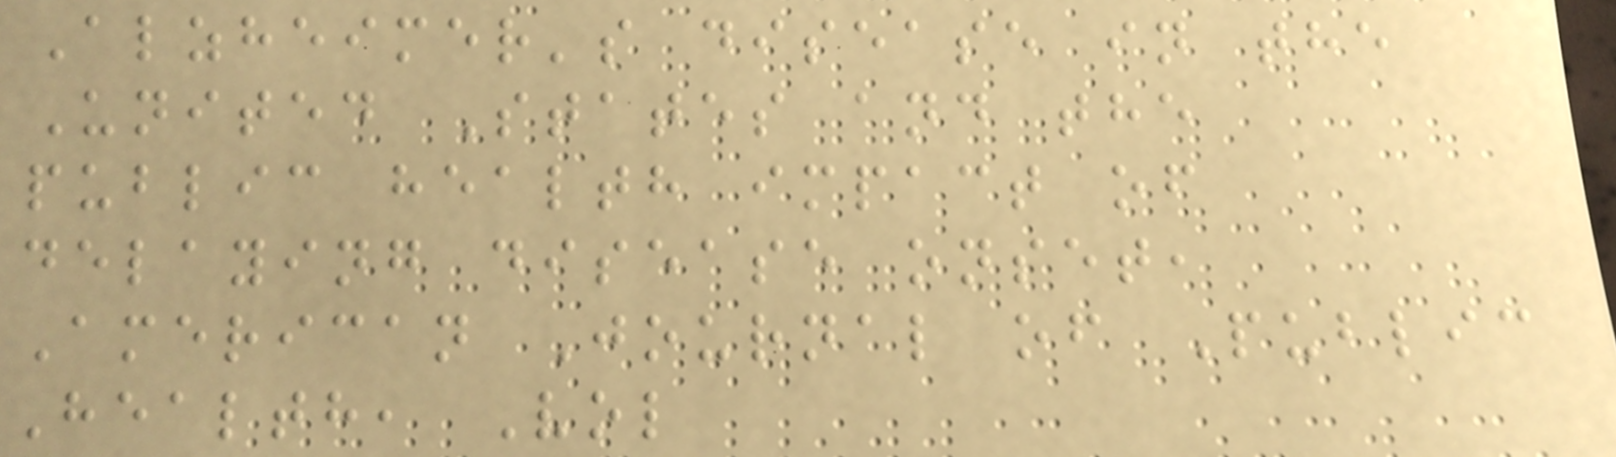Alzheimer's disease in the
United States and the
public health impact of
delaying disease onset,
American Journal of Public
Health, Vol
